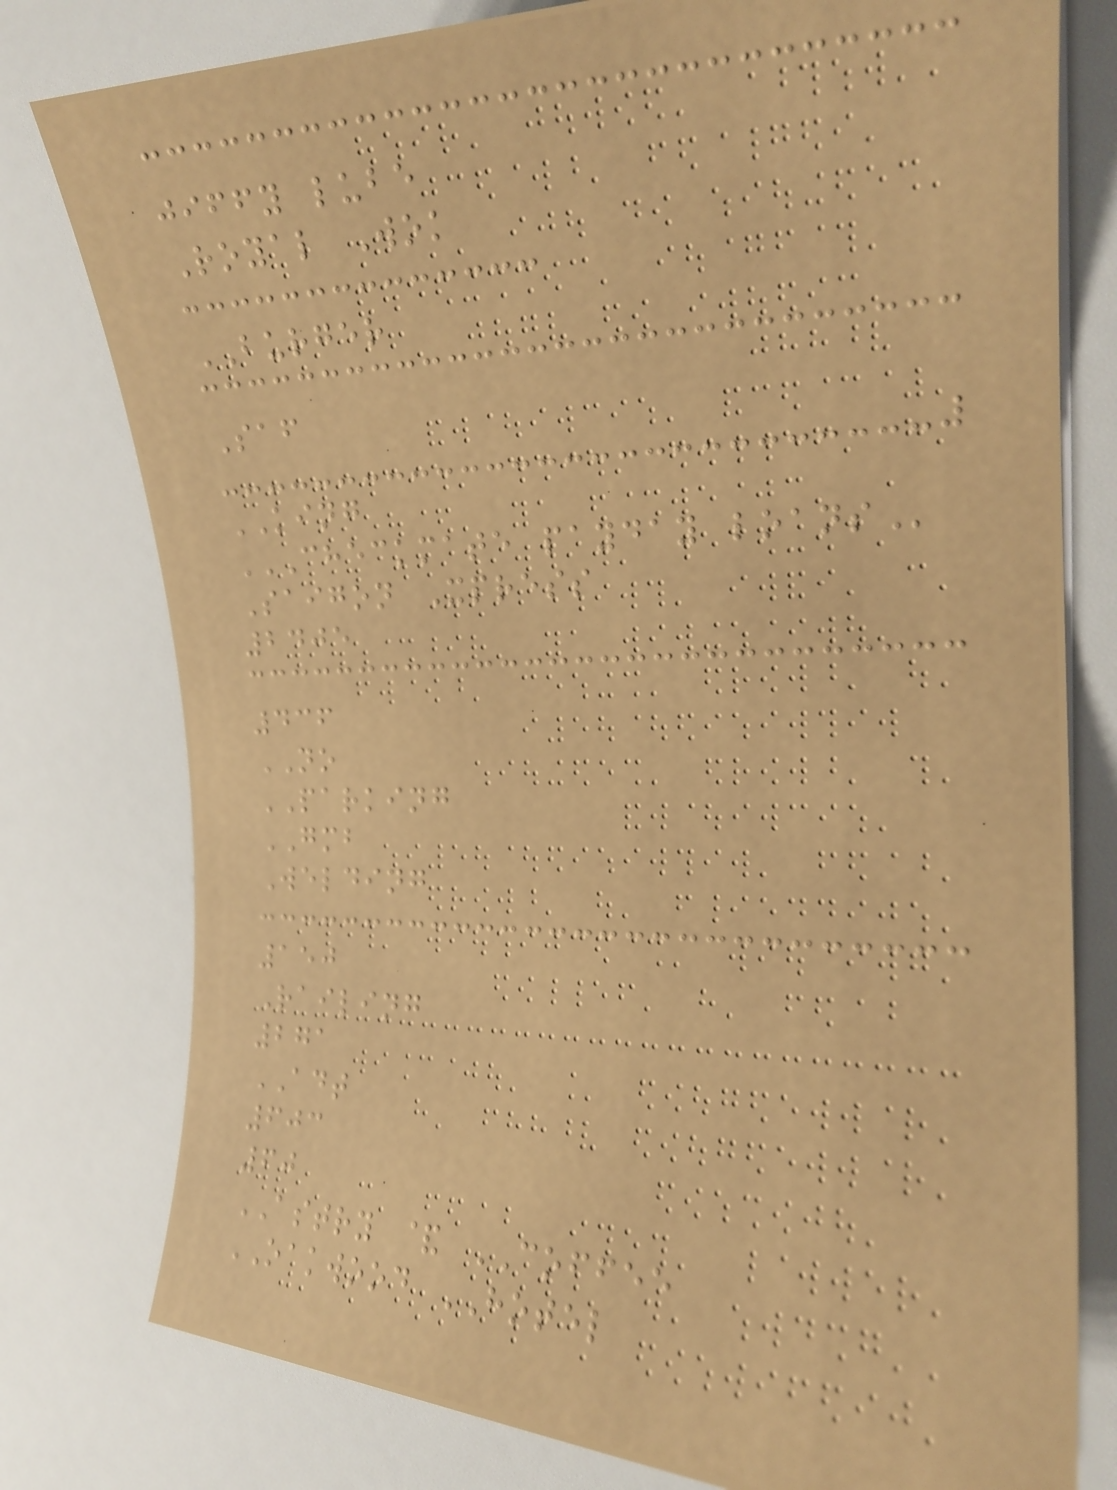jiffy lube
Royal Wok
BURGER
Saf
KING
CHECKMATE PAYDAY LOANS
Saigon Xpress
2405
436
NO
PARKING
GMB
Welding
150
Railing
271
ADT
603
60
ASTRY & COFFEE
OAKWOOD HOTEL
